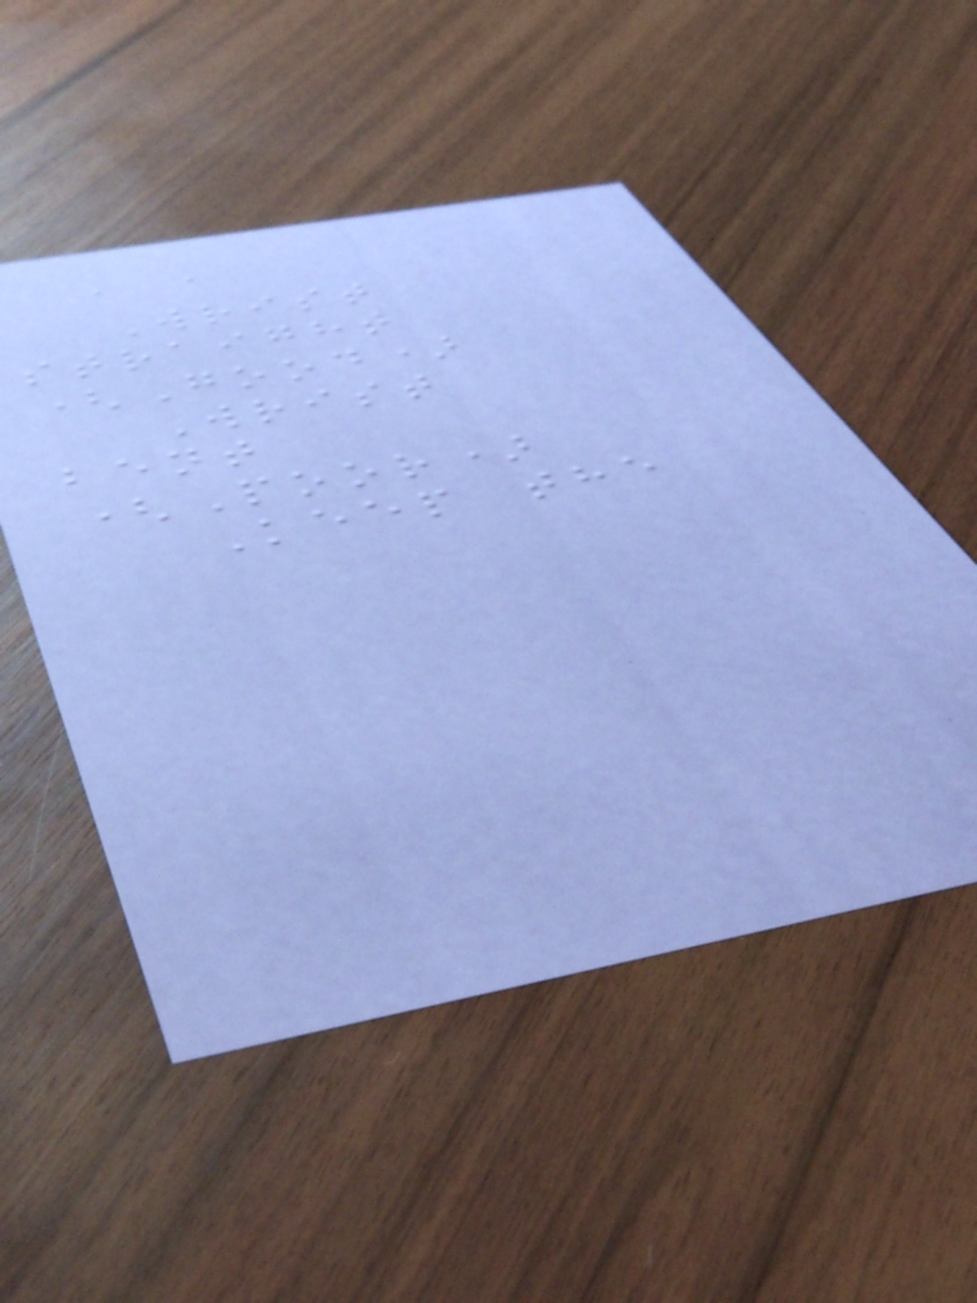a a
Wrist
straight
(Good)
Wrist
bent
(Poor)
Keep the
